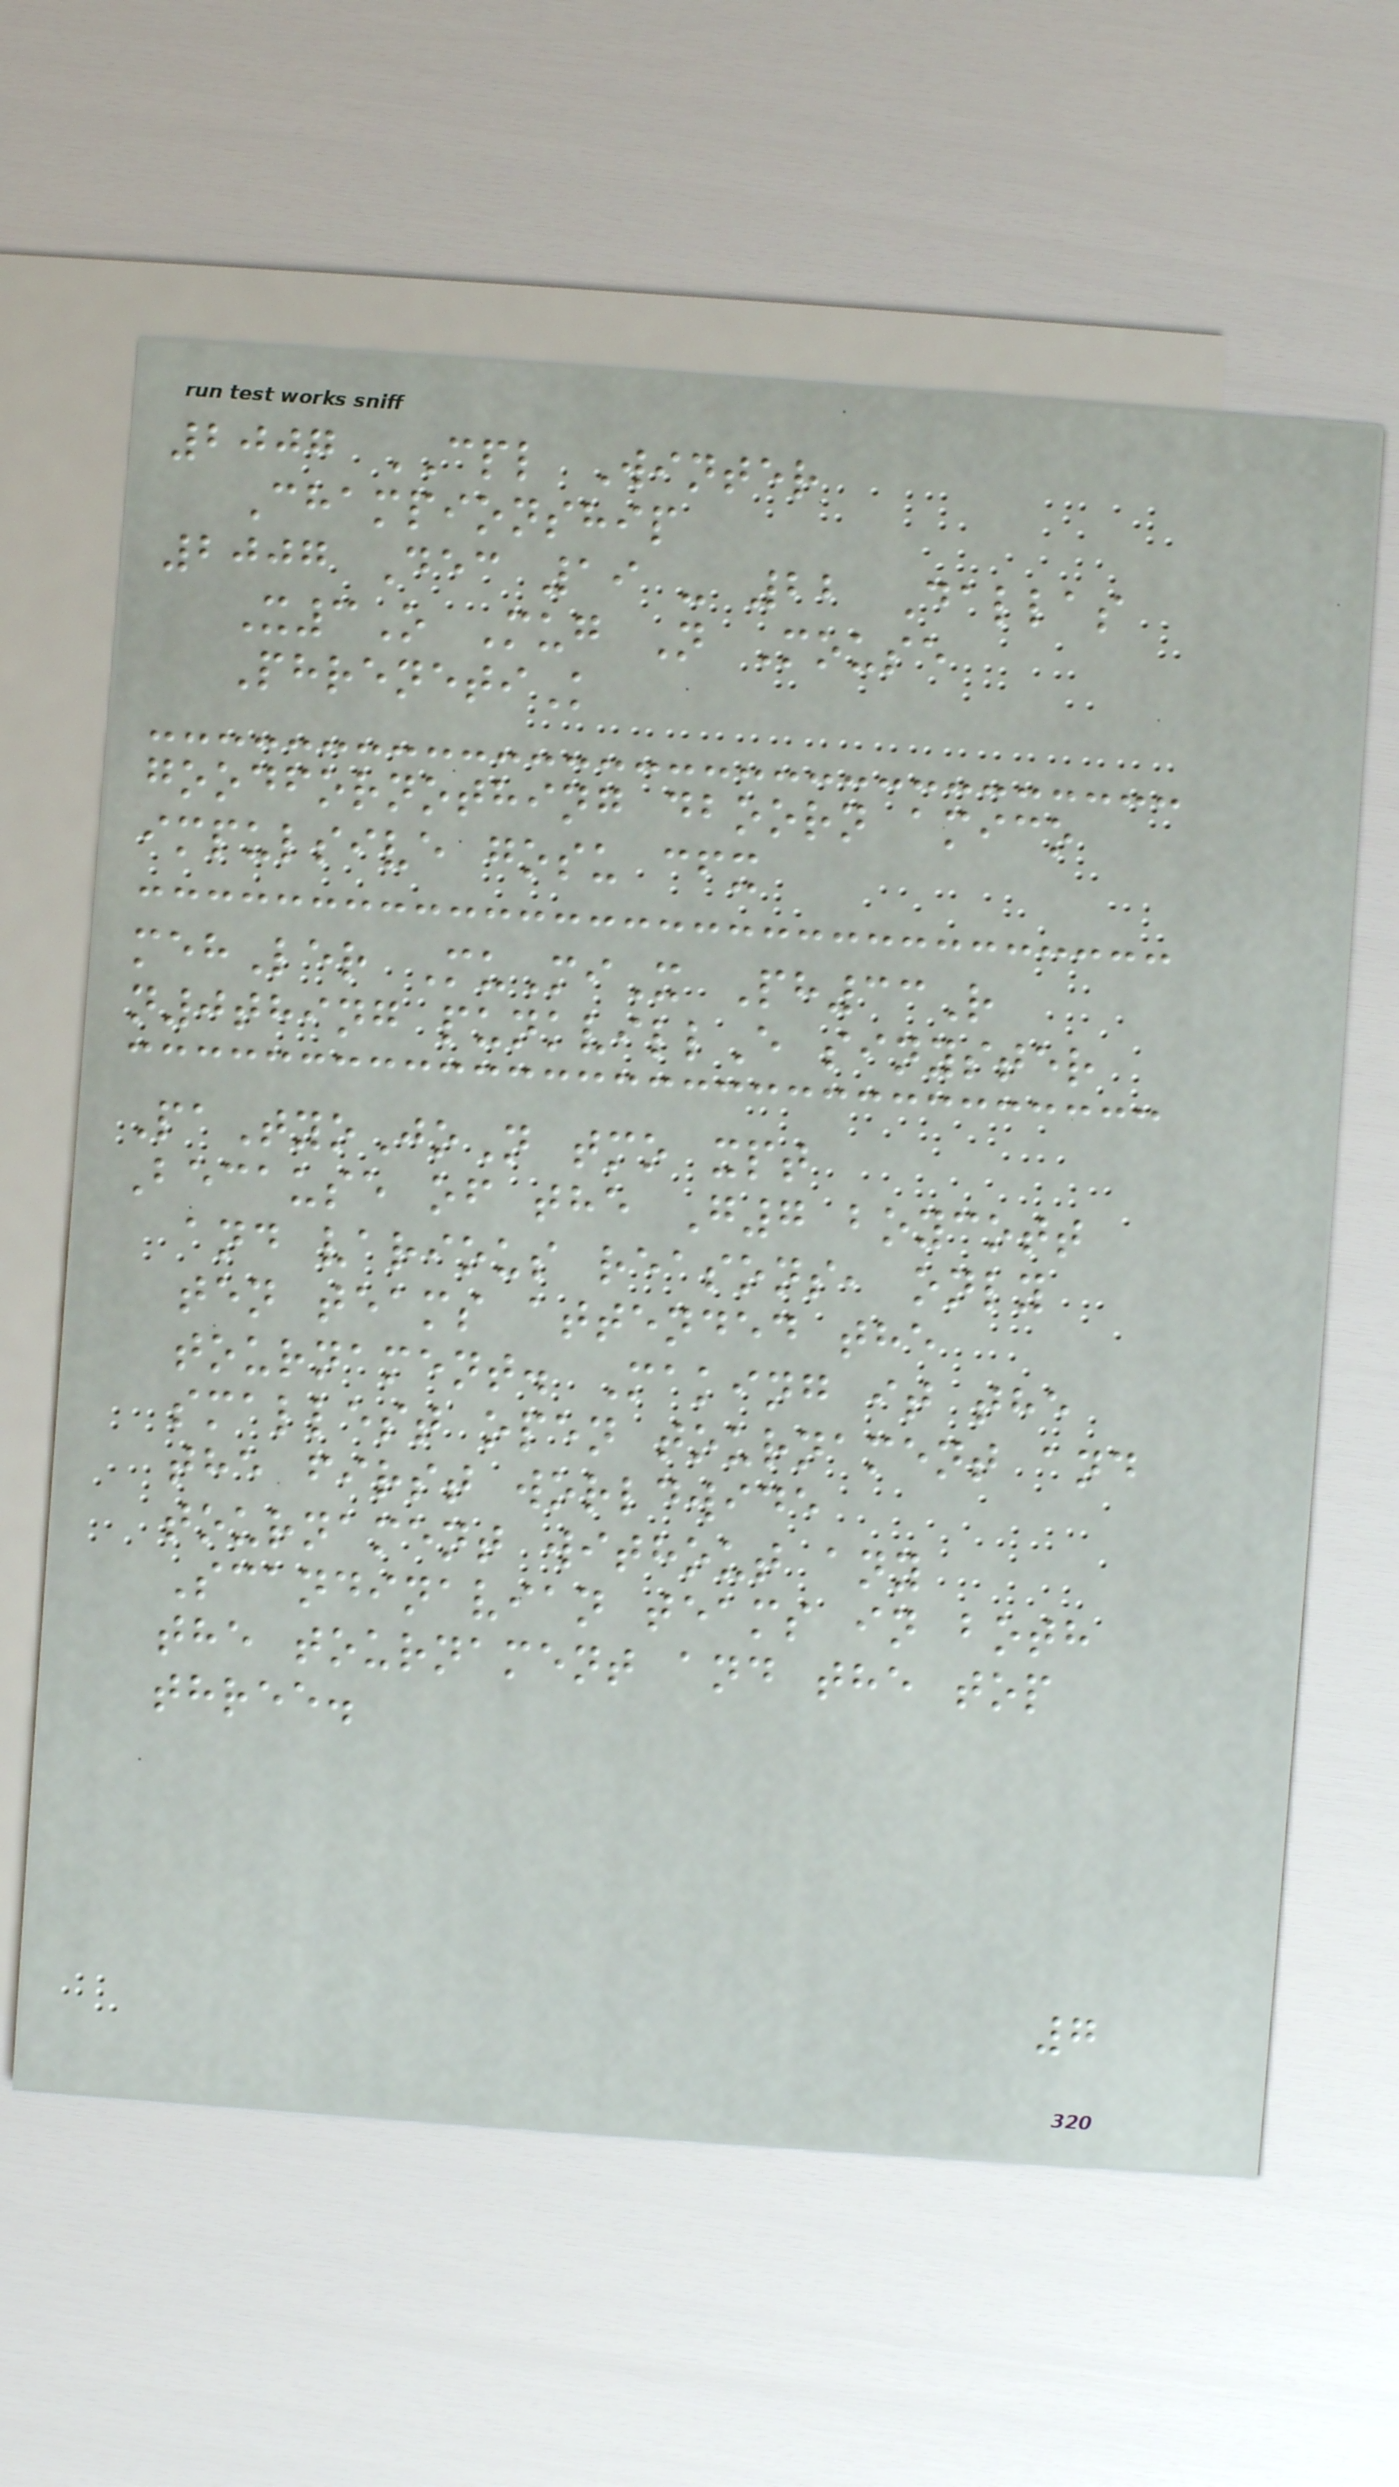2007 CPL Winter
Championship
2007 Dec 19 - 22 Dallas
X3O Mug N Mouse
PhrenetiK
goodfornothing dboorn amico
impulsive gosu cfx
mehLer MuMiX Ph33R
n0thing punkvillE sinyster
PaTyoJoN tmo xpt
Because of the G7 boycott
and various reasons, only
ten teams attended the
tournament. Making it the
smallest open tournament and
the first worldwide
tournament without any
Scandinavian teams in both
the tournament and the top
three.
7
